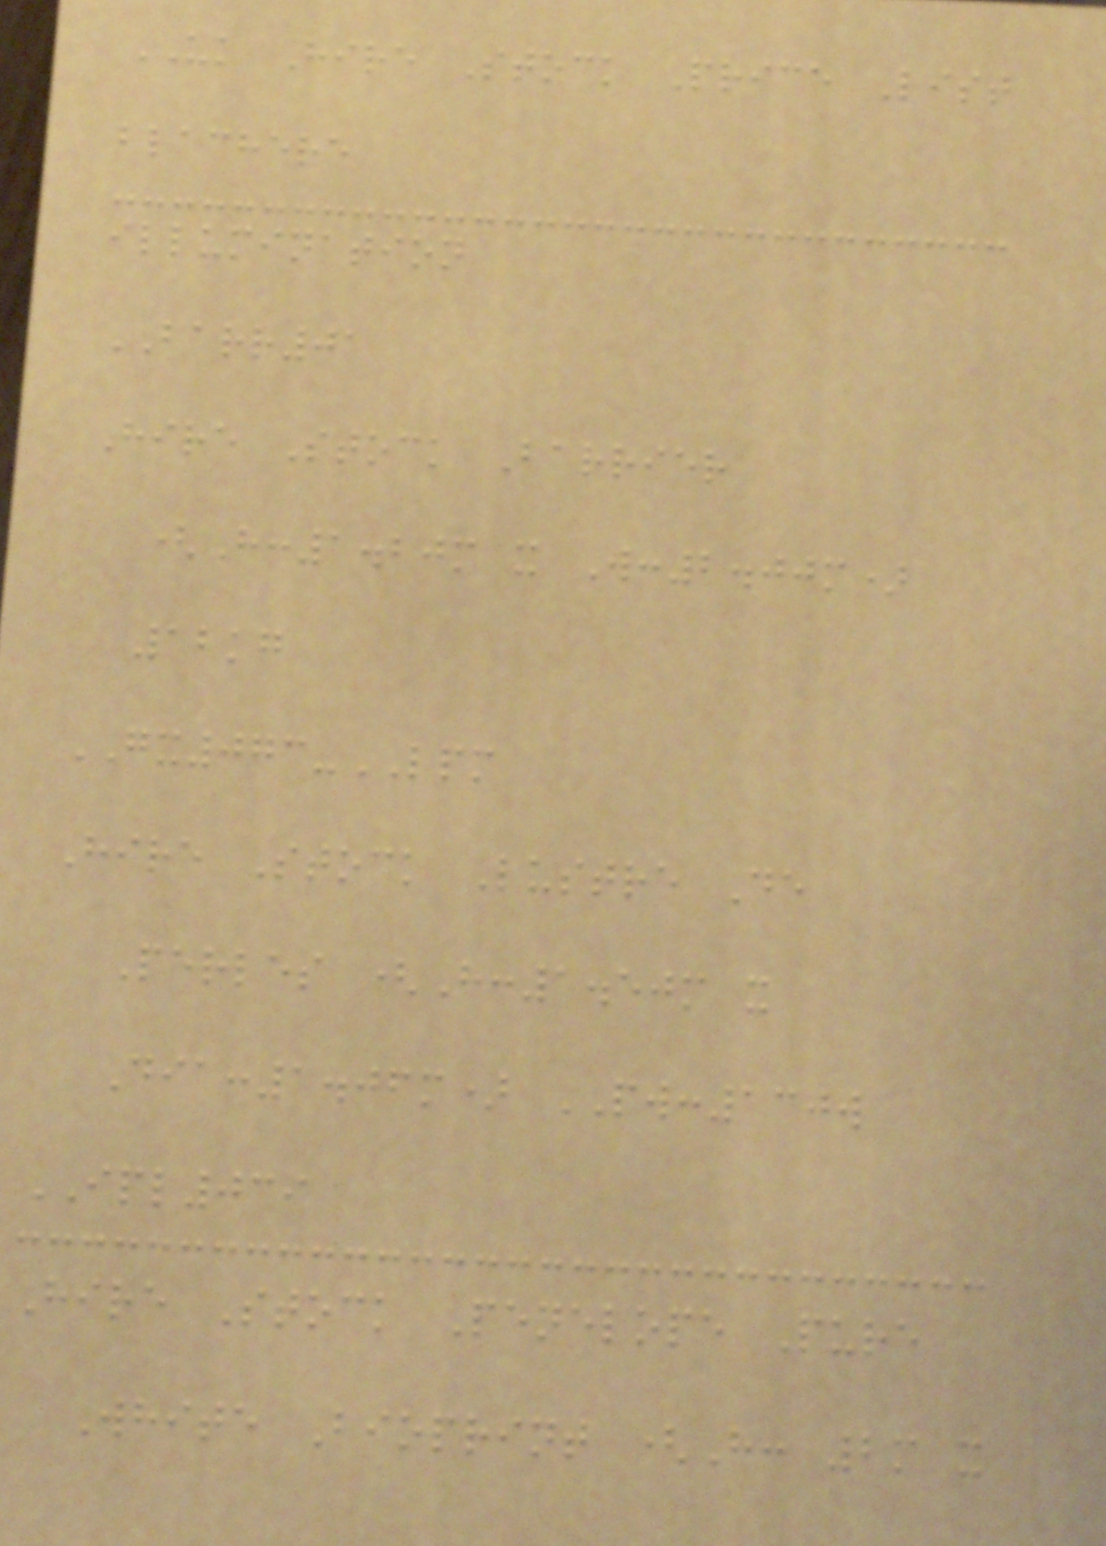UK Hire Stock Price List
blachere
illumination
BARR01
Hire Stock Barrier
(H:1.20m x W:2.00m)
12kg
GX073-LPM
Hire Stock Lustre De
Perles (H:1.50m x
Dia:1.06m) PW:130w
IPL039
Hire Stock Penelope Pure
White Bioprint (H: 2m x
